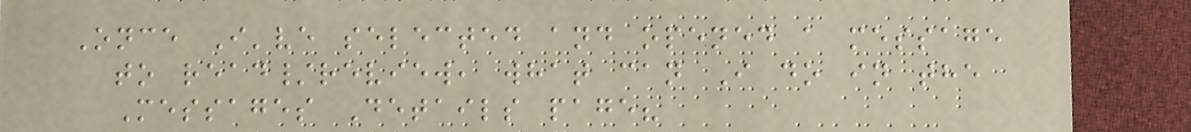Once I've selected and opened a message
to read/review, what can I do in the
Messages Details page?
